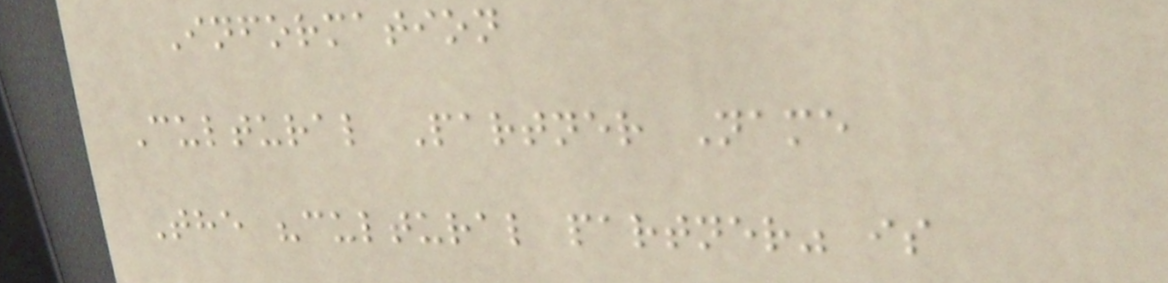Information
Cultural Partner Name
The "cultural partner" is
